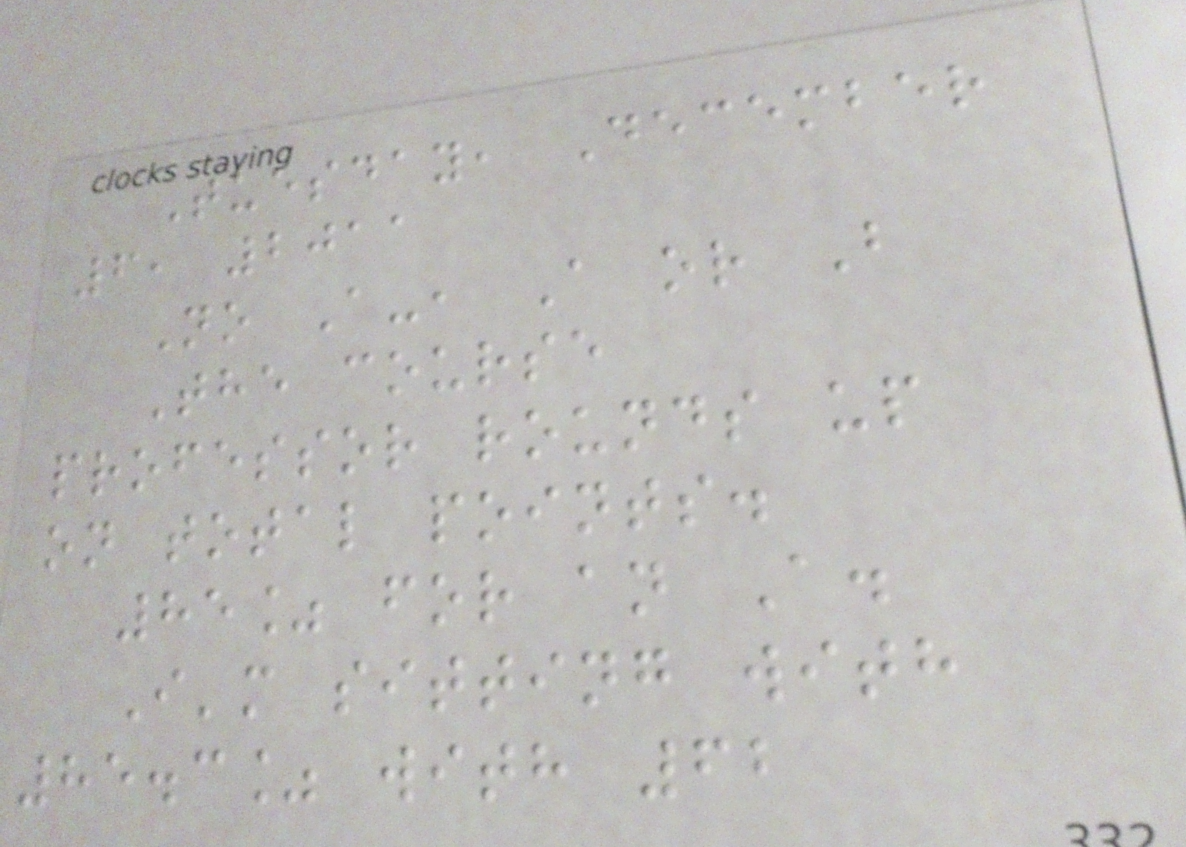Tuesday, December
6, 2011
No A-, A or B
The course
professor rounds up
on total points.
85% for an A.
I'm sitting with
85.3% with 62
